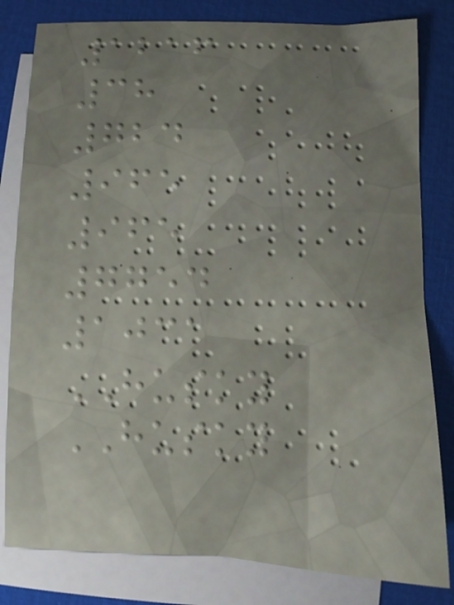1216
38
724
965
965
7754
1031
HUSKY
HUSKY
